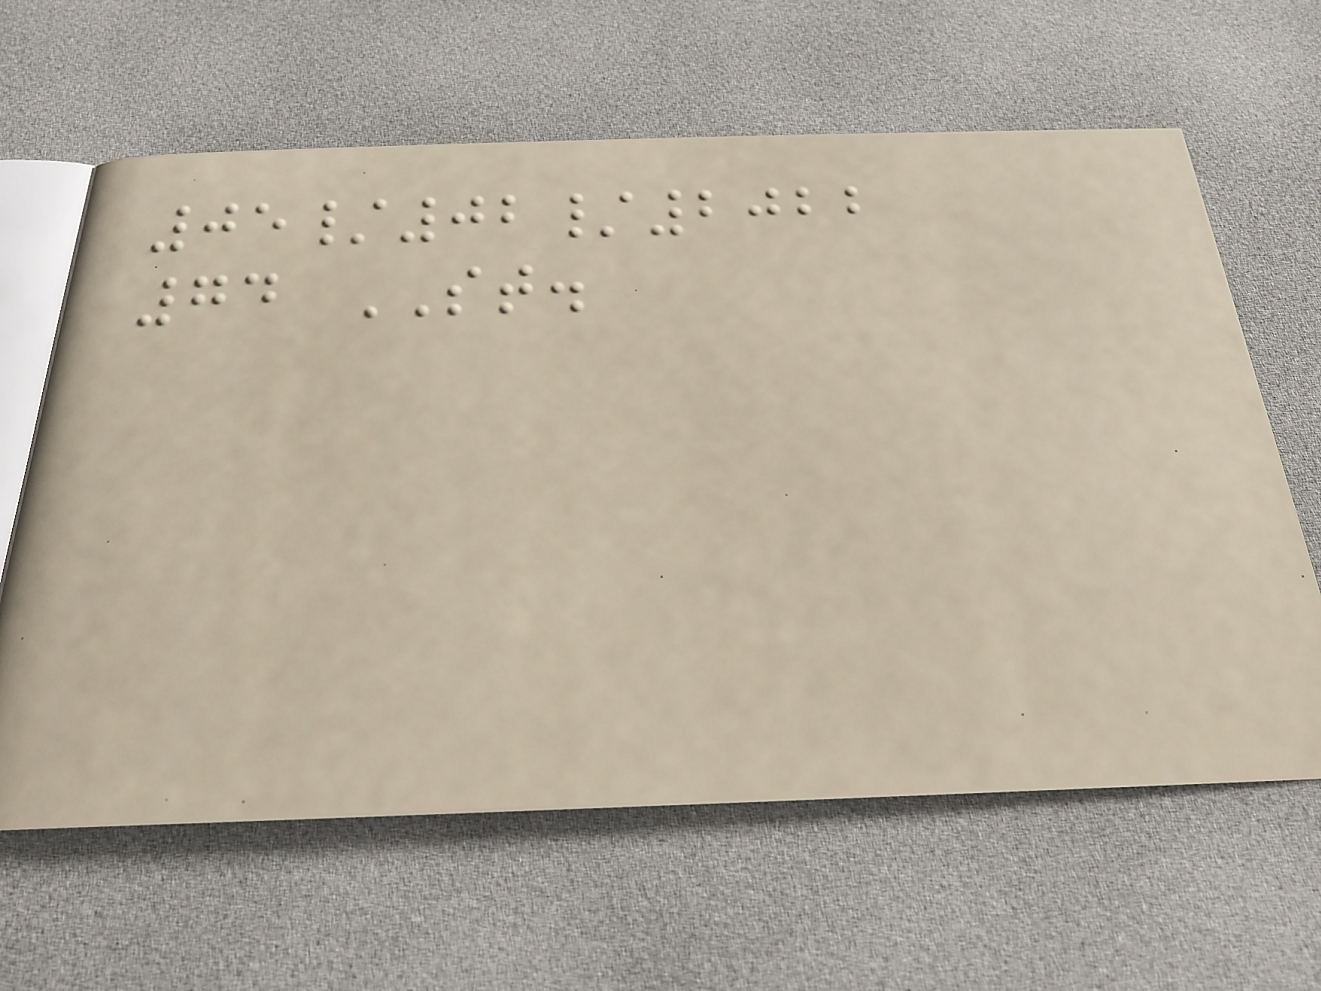05/02/2022
74 ST.
